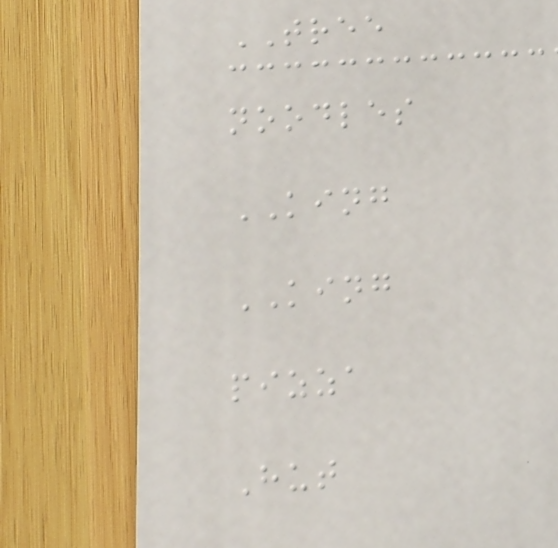TREE
noodles
KING
KING
pizza
Hut
